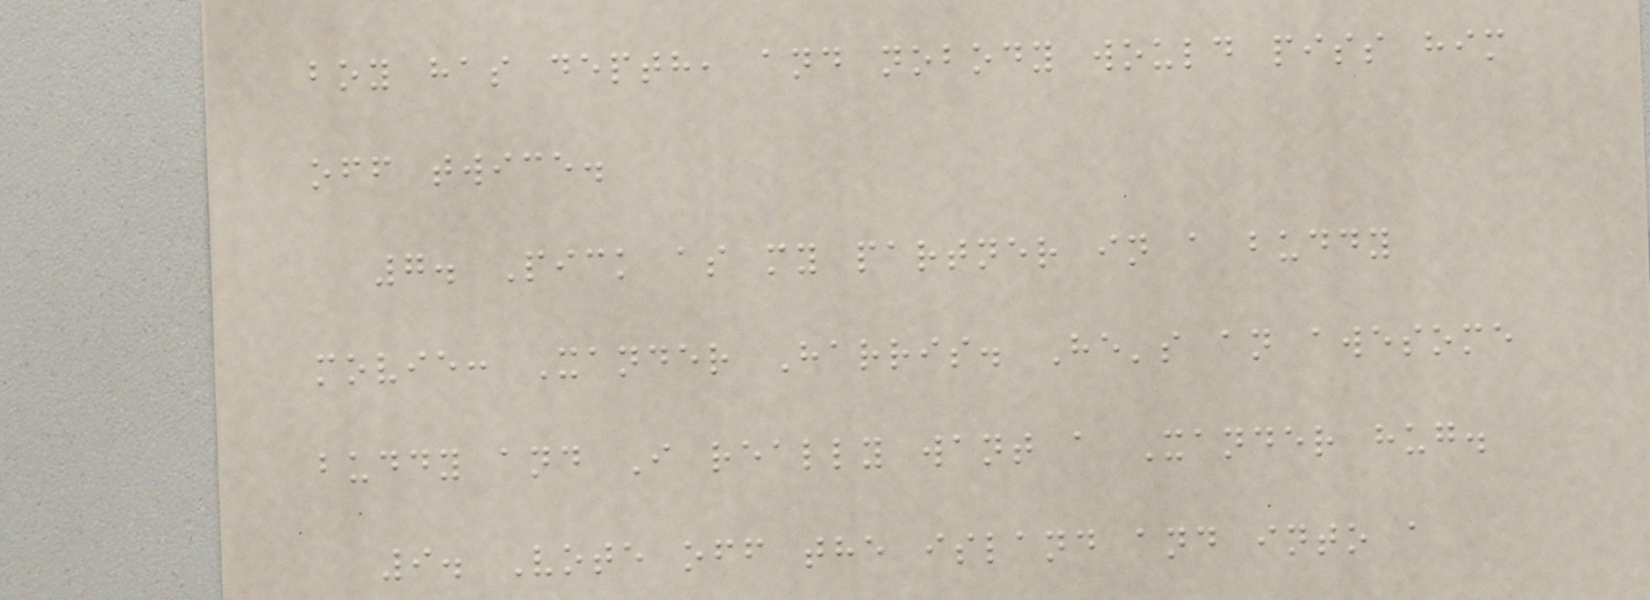boy has depth, and nobody would piss him
off twice.
7. Pick as my partner in a buddy
movie: Xander Harris. He's an awesome
buddy and I really want a Xander hug.
9. Vote off the island and into a
